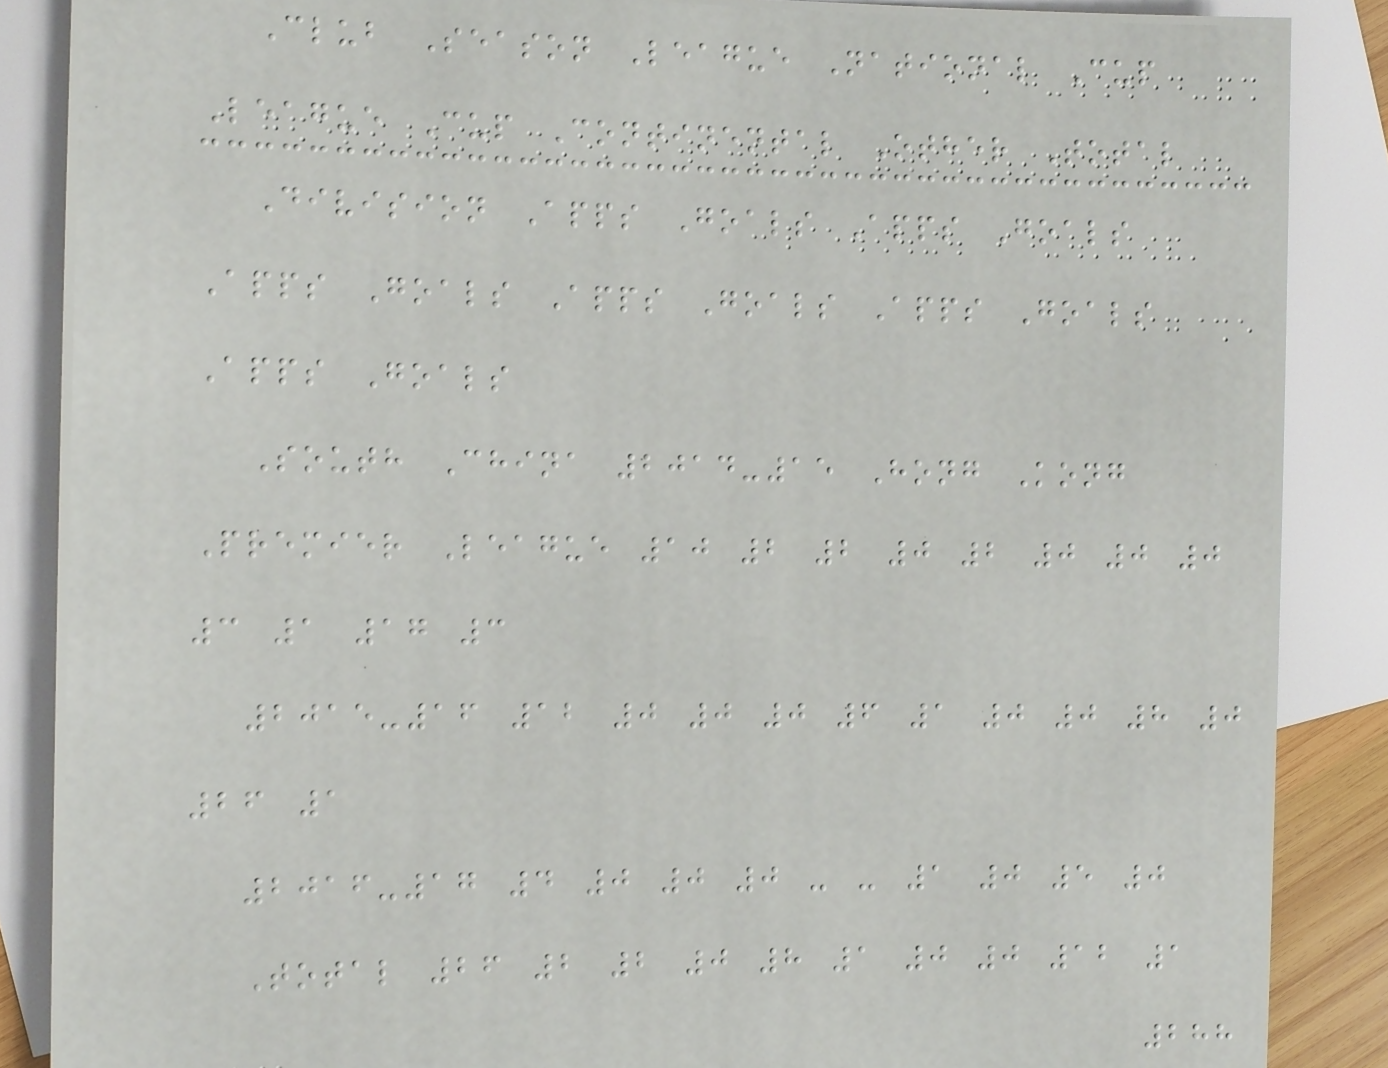Club Season League National Cup
League Cup Continental Other Total
Division Apps Goals Apps Goals
Apps Goals Apps Goals Apps Goals
Apps Goals
South China 2014-15 Hong Kong
Premier League 10 2 2 0 2 0 0 0
3 1 17 3
2015-16 12 0 0 0 6 1 0 0 8 0
26 1
2016-17 4 0 0 0 - - 1 0 5 0
Total 26 2 2 0 8 1 0 0 12 1
288
